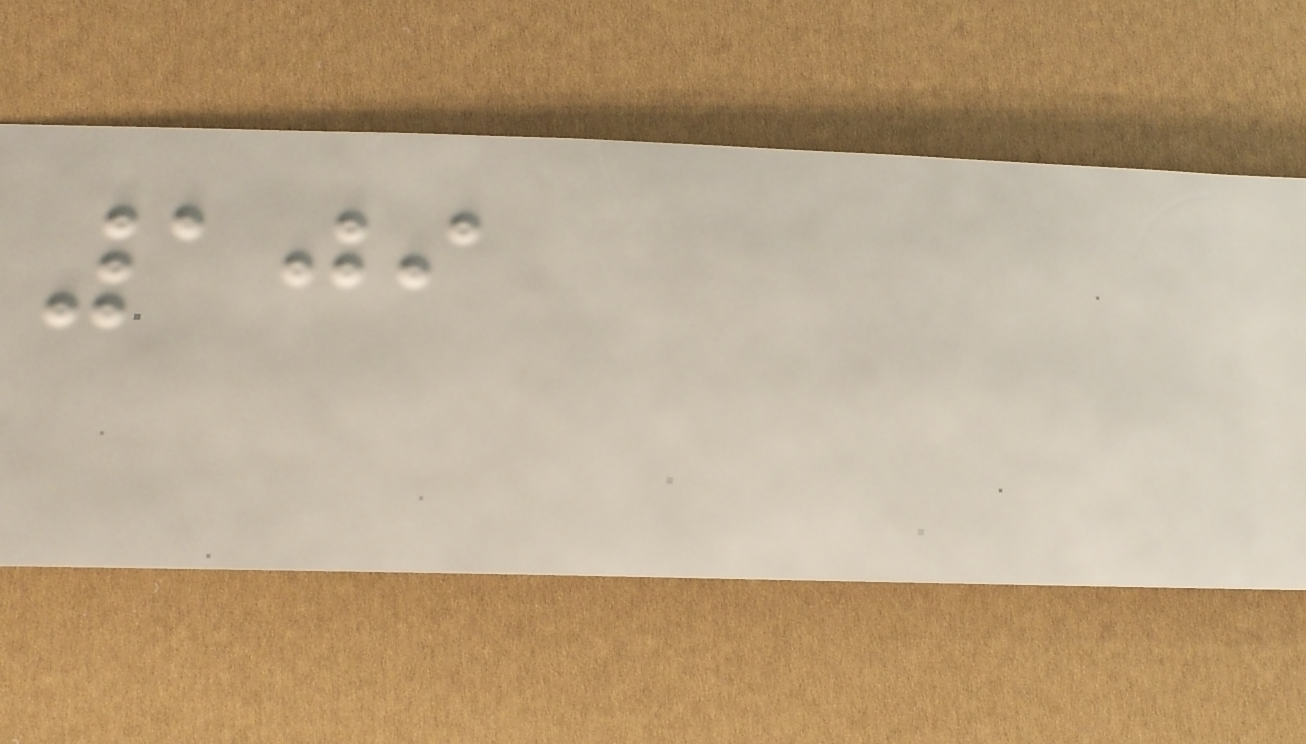109
